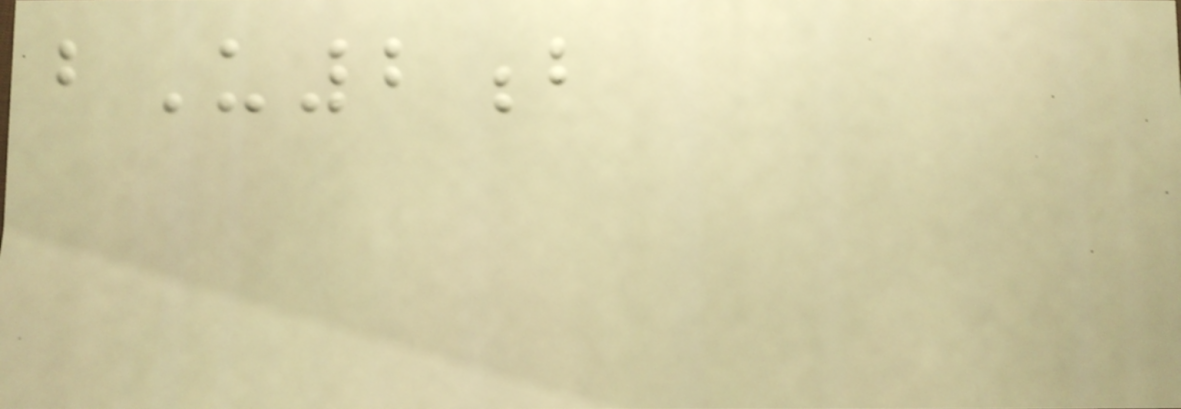bU2b
